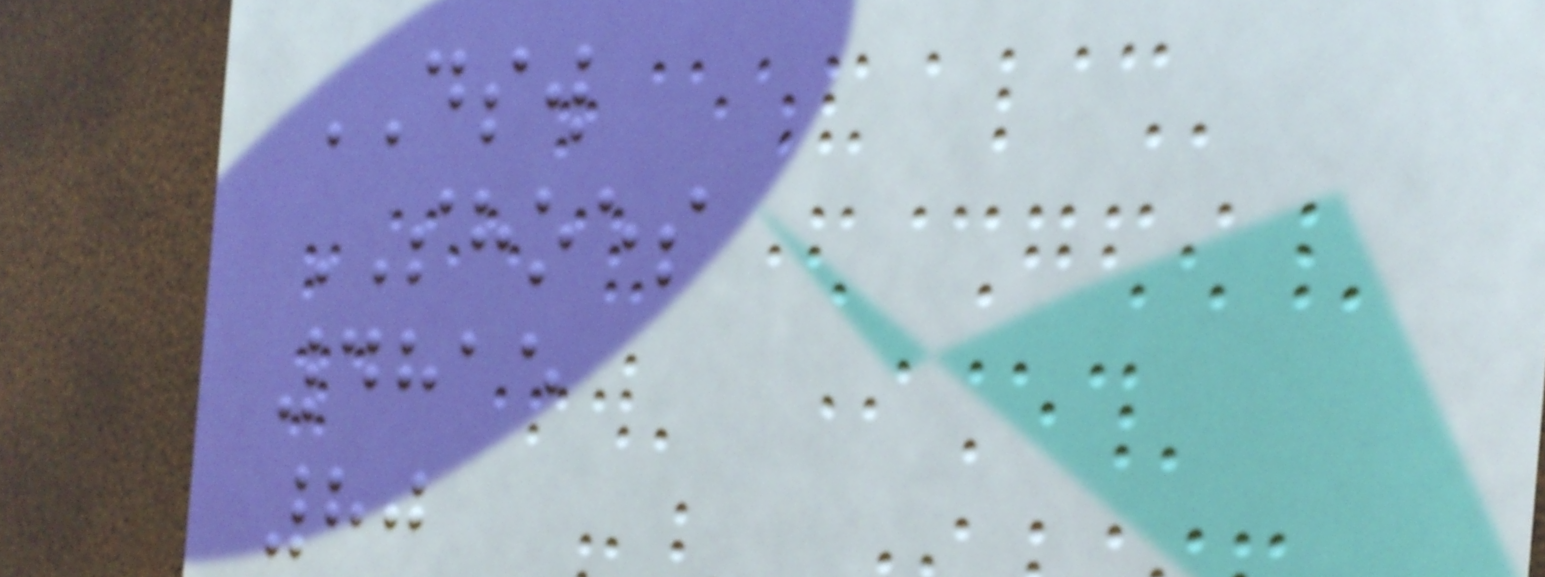DSW
SHOES
4815
80
